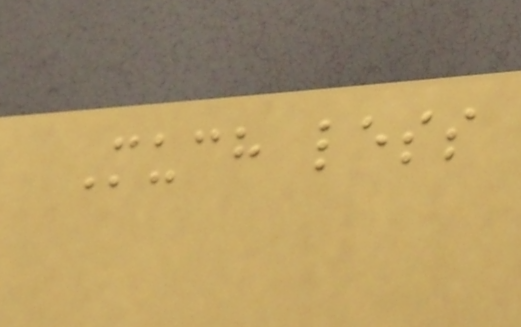Much less
